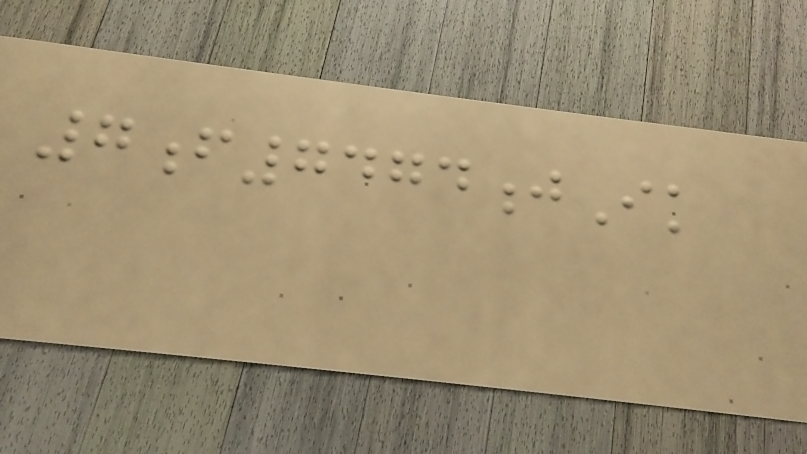7f7474jIk
